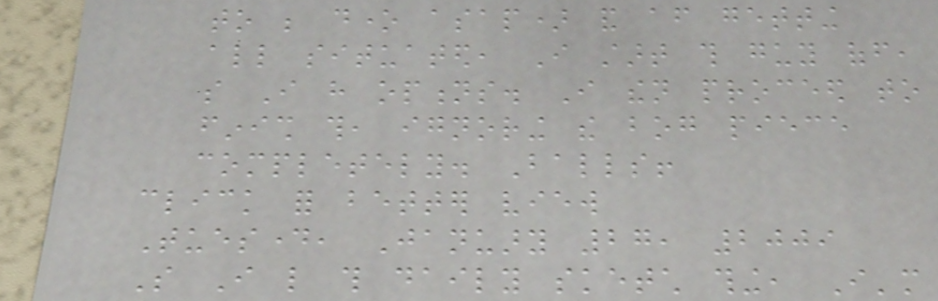to be done asap) and after getting
all situated, I start this guy off,
so I have options. I then proceed to
finish this, ignoring the bog piece
completely. Balls!
click for better view
Tuesday, January 27, 2009
So I like this daily sketch thing, I'm
